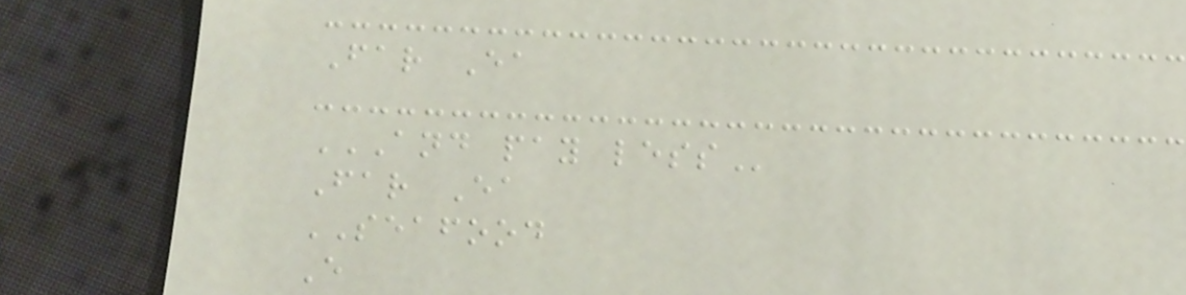Far Ea
AND PAY LESS
Far Ea
SEAFOOD
E
